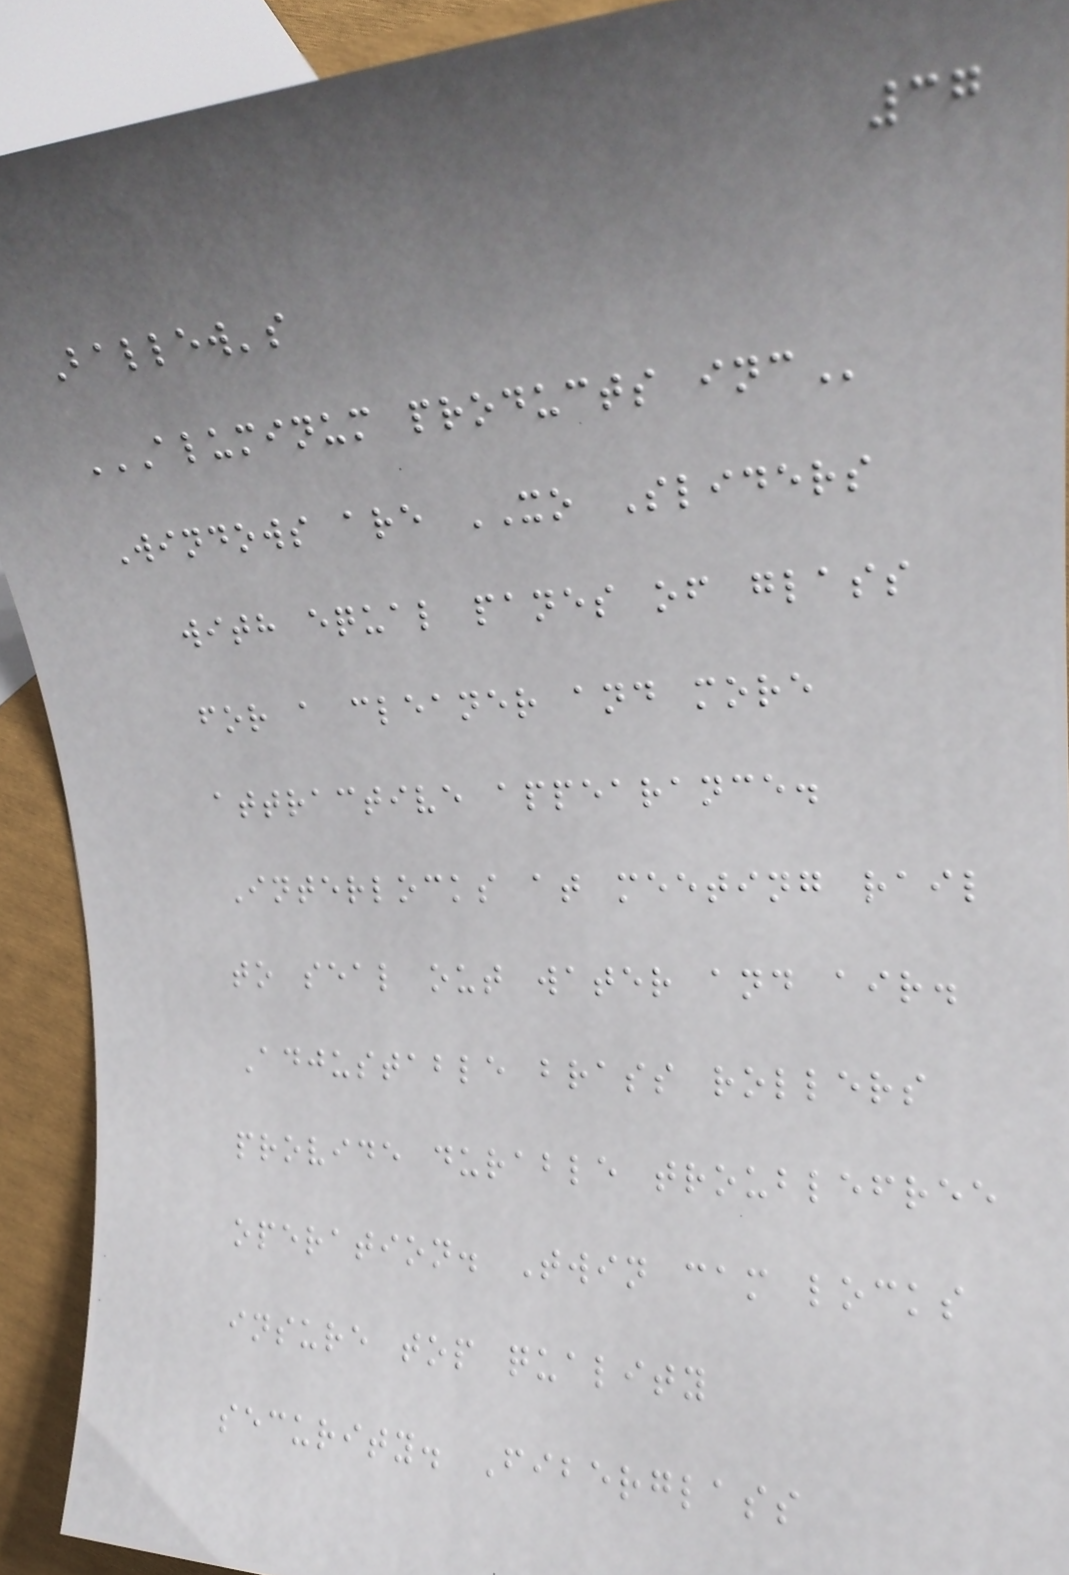37
Ballew's
ALUMINUM PRODUCTS INC
Windows are XO Sliders
with equal panes of glass
for a cleaner and more
attractive appearance.
Interlocks at meeting rail
to seal out water and air.
Adjustable brass rollers
provide durable troublefree
operation. Twin cam locks
insure top quality
security. Fiberglass
